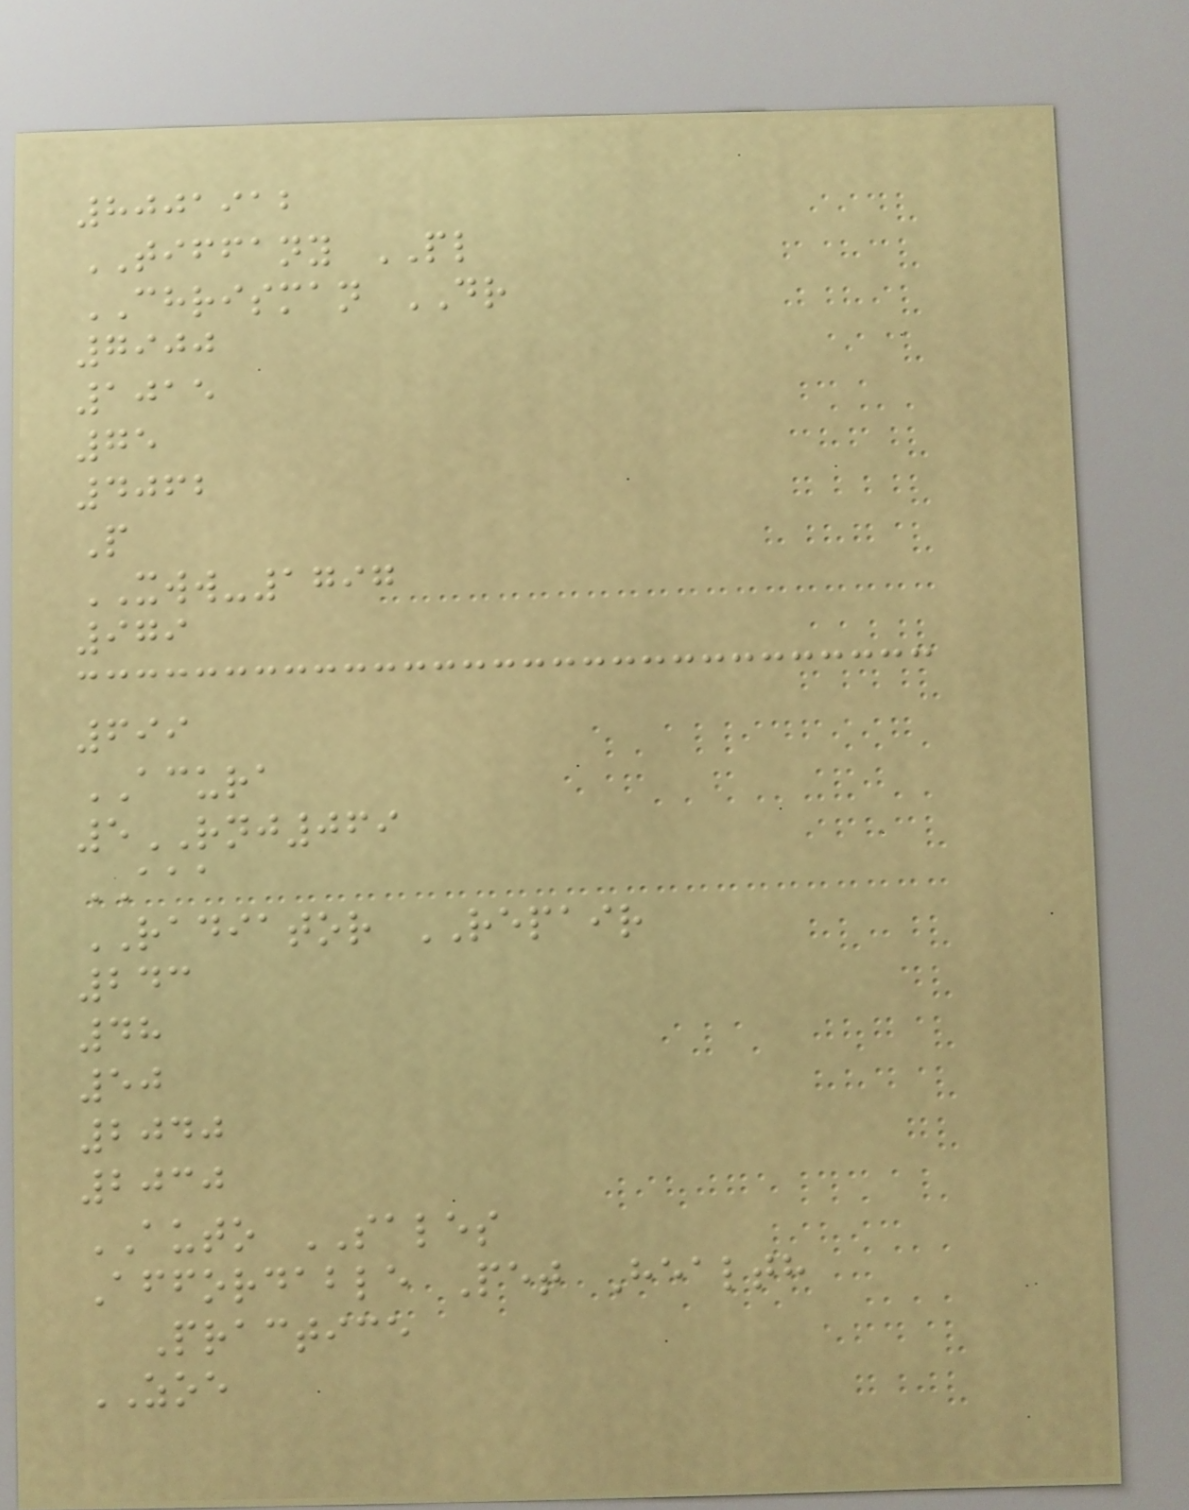8001912
TIFFANY PL
CHRISMAN DR
7900
1015
75
4062
P
XWW-1797
979
699
ACURA
5RNJ069
AAA
RADIATOR REPAIR
243
48
50
2040
2030
AUTO SALES
Affordable Pet Health
Practice
ZOE
